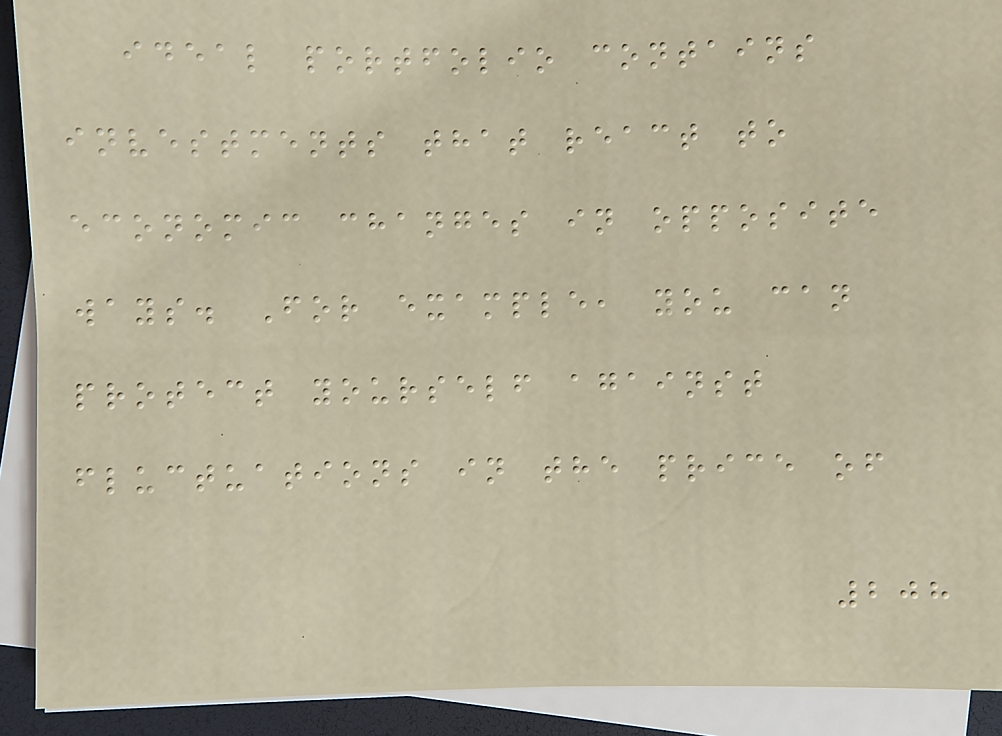ideal portfolio contains
investments that react to
economic changes in opposite
ways. For example, you can
protect yourself against
fluctuations in the price of
208
